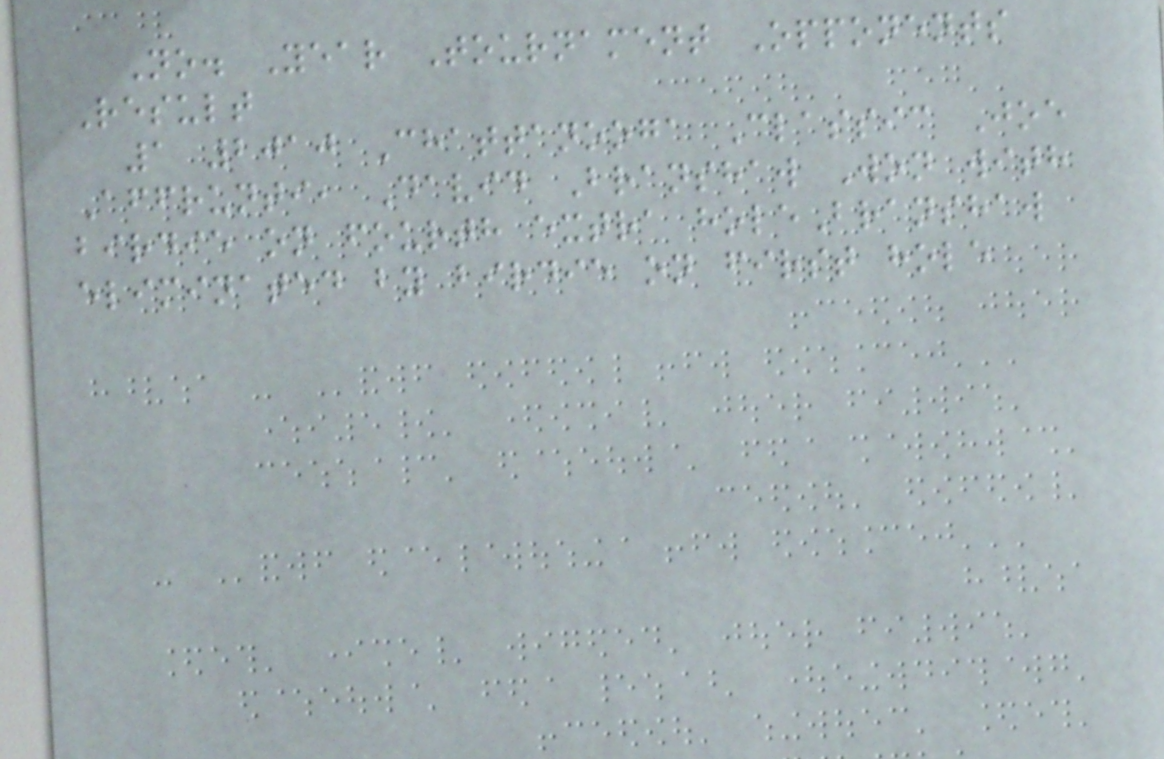No. Year Tournament Opponents
Result
1 2010 Chattanooga Classic Joe
Affrunti, David Branshaw Won with
birdie on fourth extra holeBranshaw
eliminated by birdie on first hole
